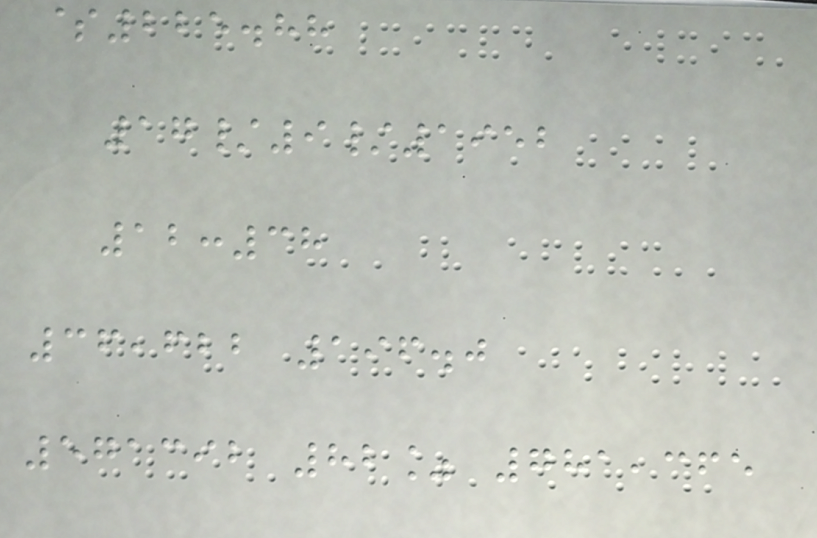$225.88
17/9/1952
12:38
36,622 196.0
571392 82% 781,365
